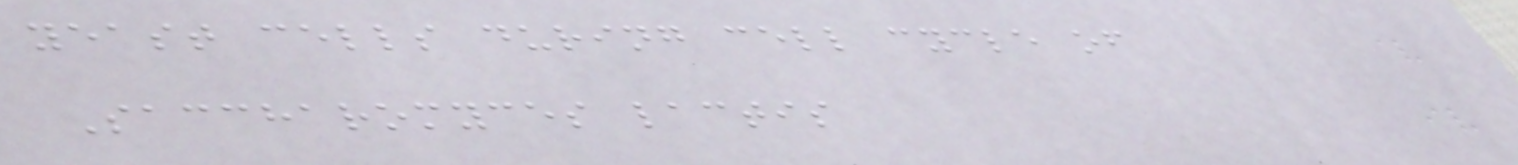yeast cells during cell cycle of
Saccharomyces lactis
